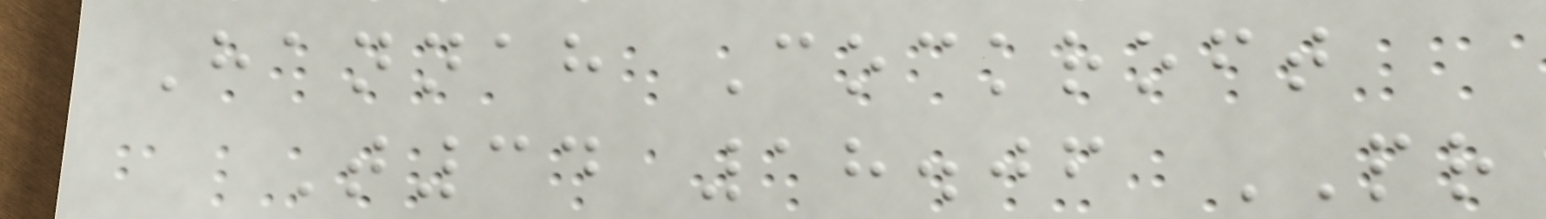Hannah Cockroft
T34 18.06 PR
